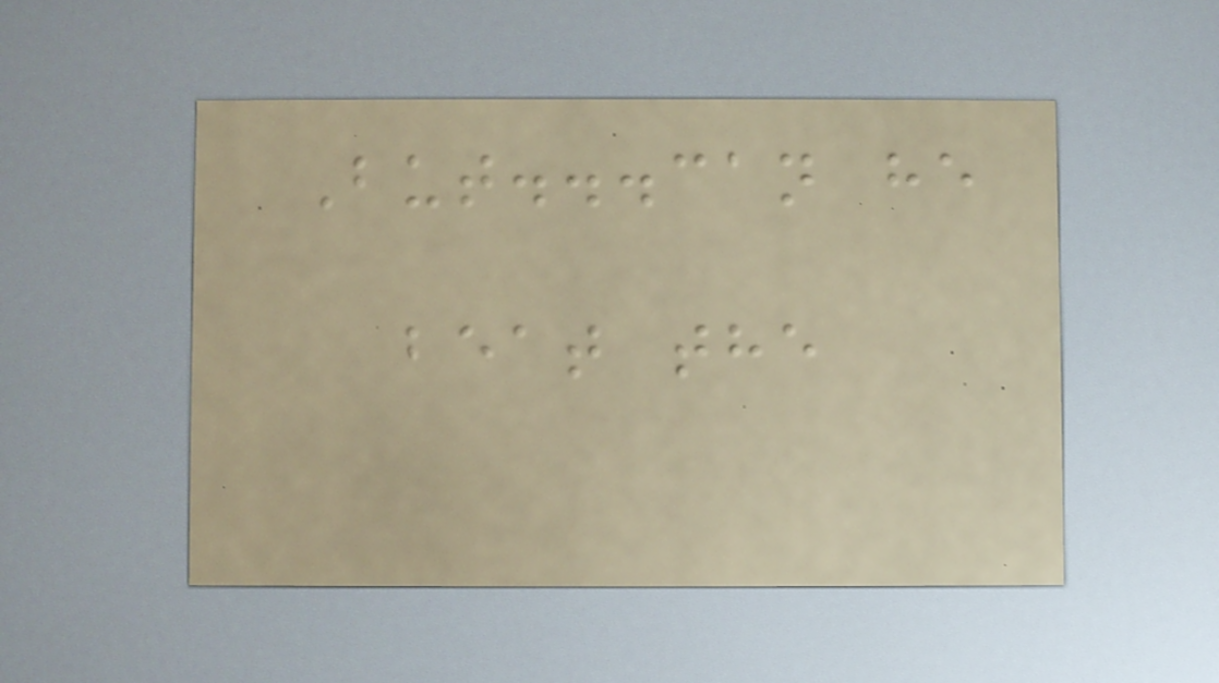But...can he
beat the
